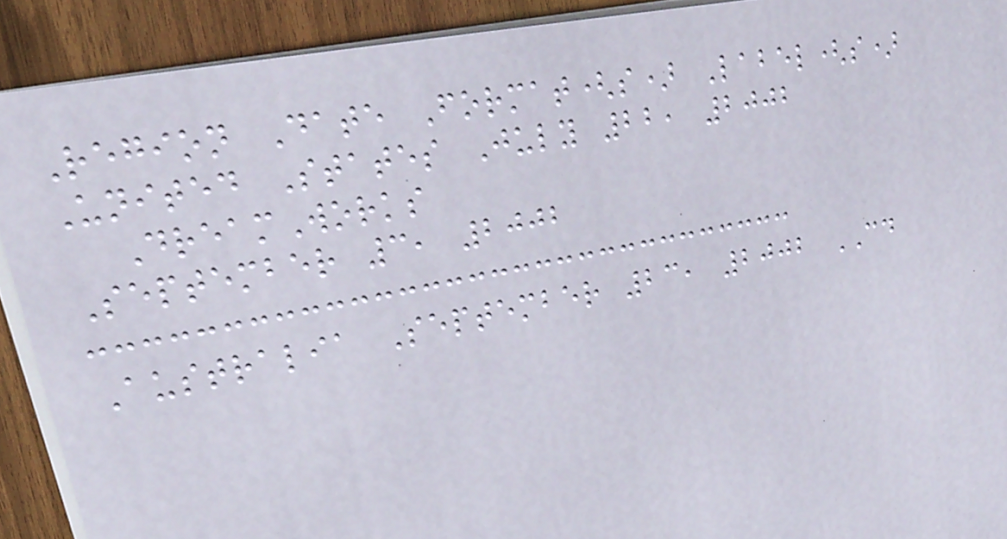Region Date Format(s) Label(s)
United States July 22, 2002
DreamWorks
September 3, 2002
Australia September 23, 2002 CD
